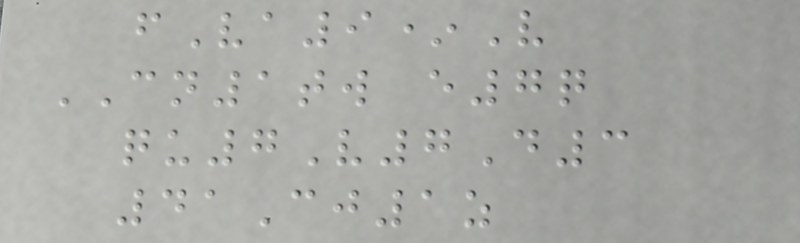fVa9*V
CN1tw e7q
qu7V7D3
41Cj1z
